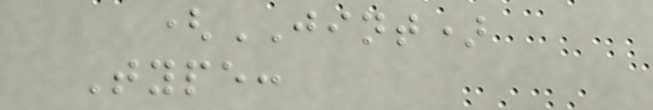(JINT)
Type:
